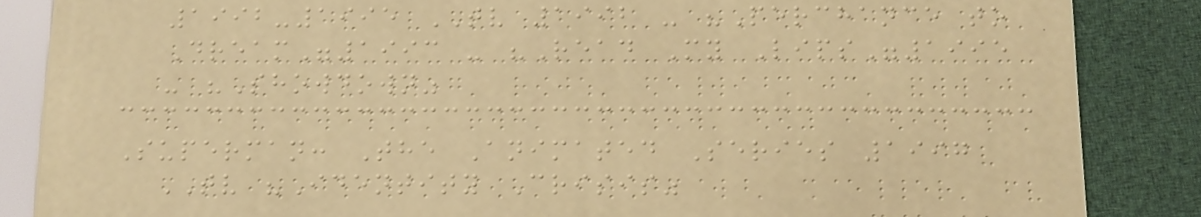1992-1995 TV 1992 - "Perchance to
Dream"1993 - "Read My Lips"1995
- "Showdown"
Superman: The Animated Series 1997
TV "Identity Crisis"
